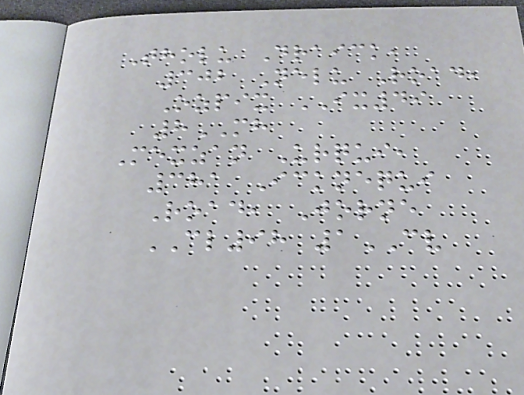Tholu Draick,
302 Nelu Road,
Ozpix IX49
8MH
Mexzan Urqui,
381 Icknequi
Road, Jorne
CL98 1CV
